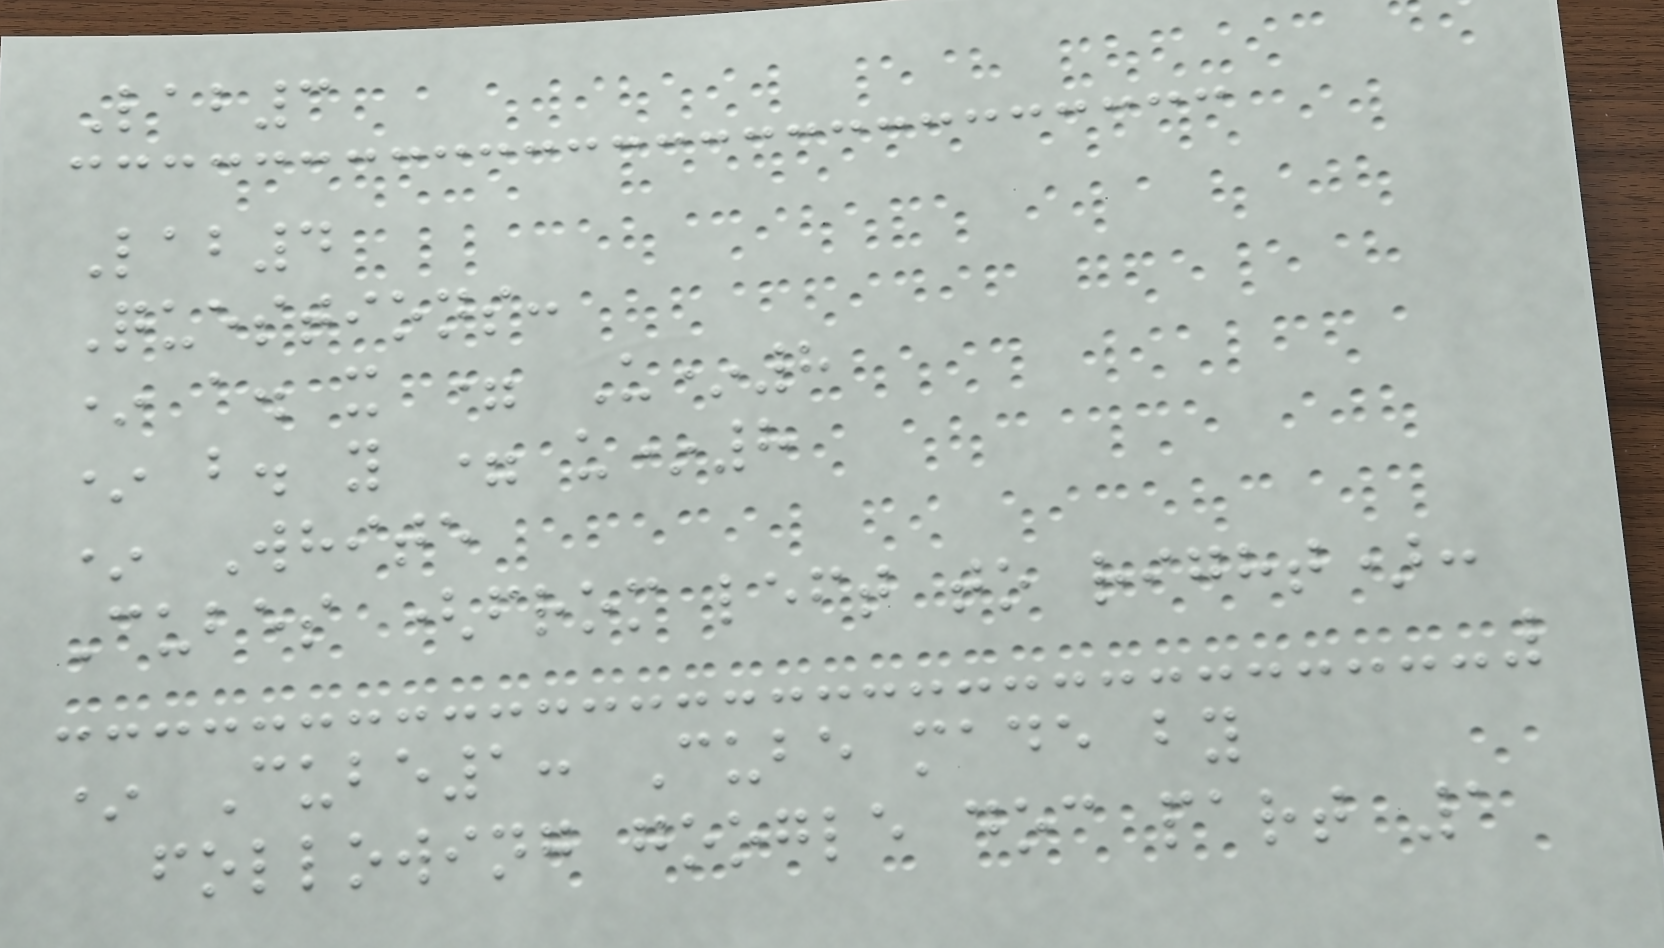Lab3
Lab4
Questions:
* a. x = U*8
* b. y = u*8
* White
Cubes (from left to right):
* Cube1: Cube made by
following google doc part 1
